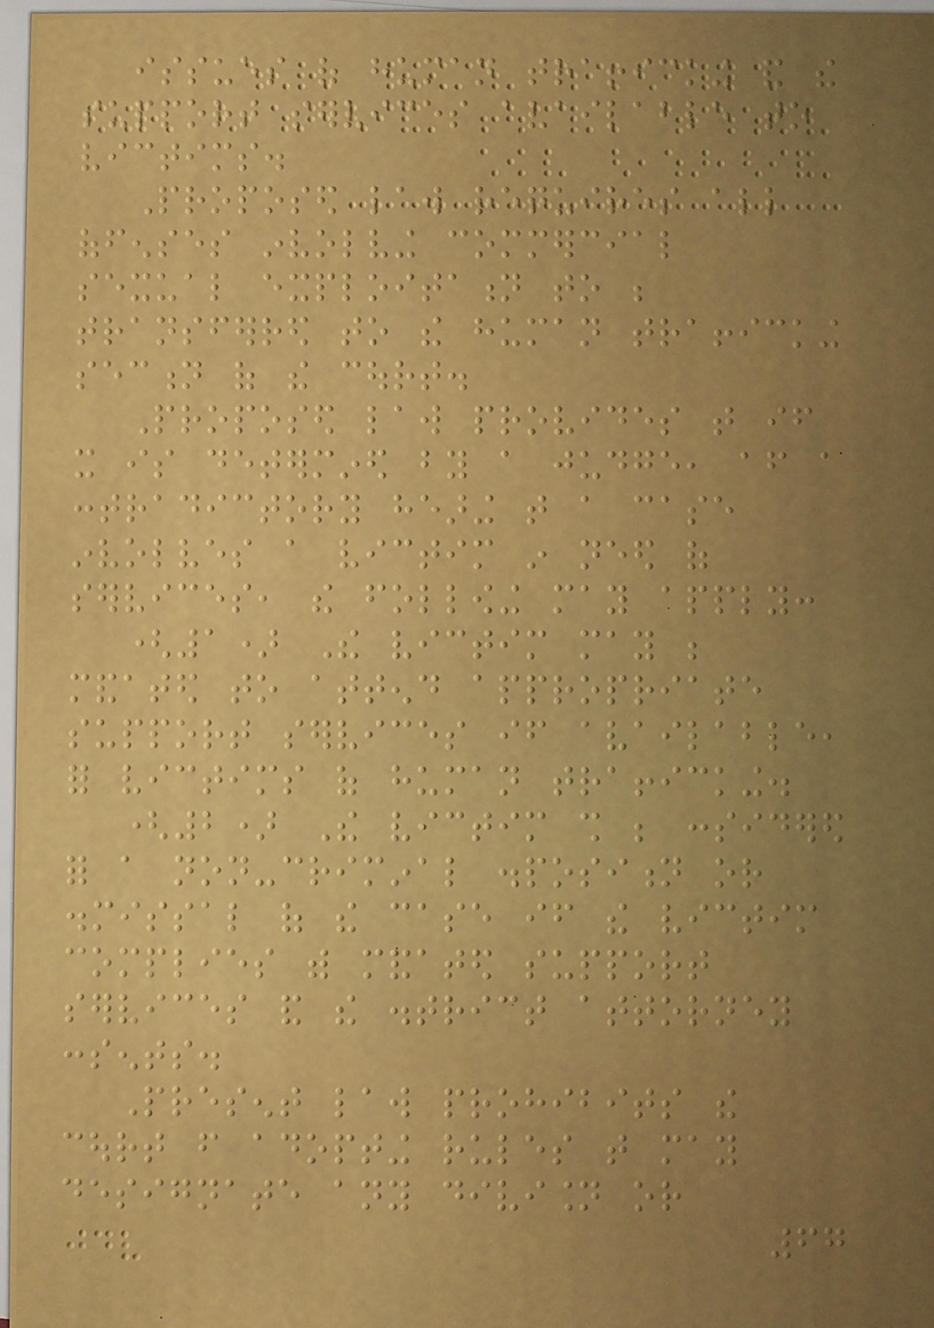issues of human trafficking and the
support services available to
victims.
Proposed law requires all
offenses involving commercial
sexual exploitation to be
transferred to the human trafficking
section of the court.
Proposed law provides that if
it is determined by a judge, after a
contradictory hearing that a case
involves a victim in need of
services, the following may apply:
(1) The victim may be
mandated to attend appropriate
support services if available,
for victims of human trafficking.
(2) The victim shall be considered
for a non-criminal disposition or
dismissal of the case if the victim
complies with mandated support
services and the district attorney
consents.
Present law prohibits the
court from adopting rules that may
designate any division or
67
